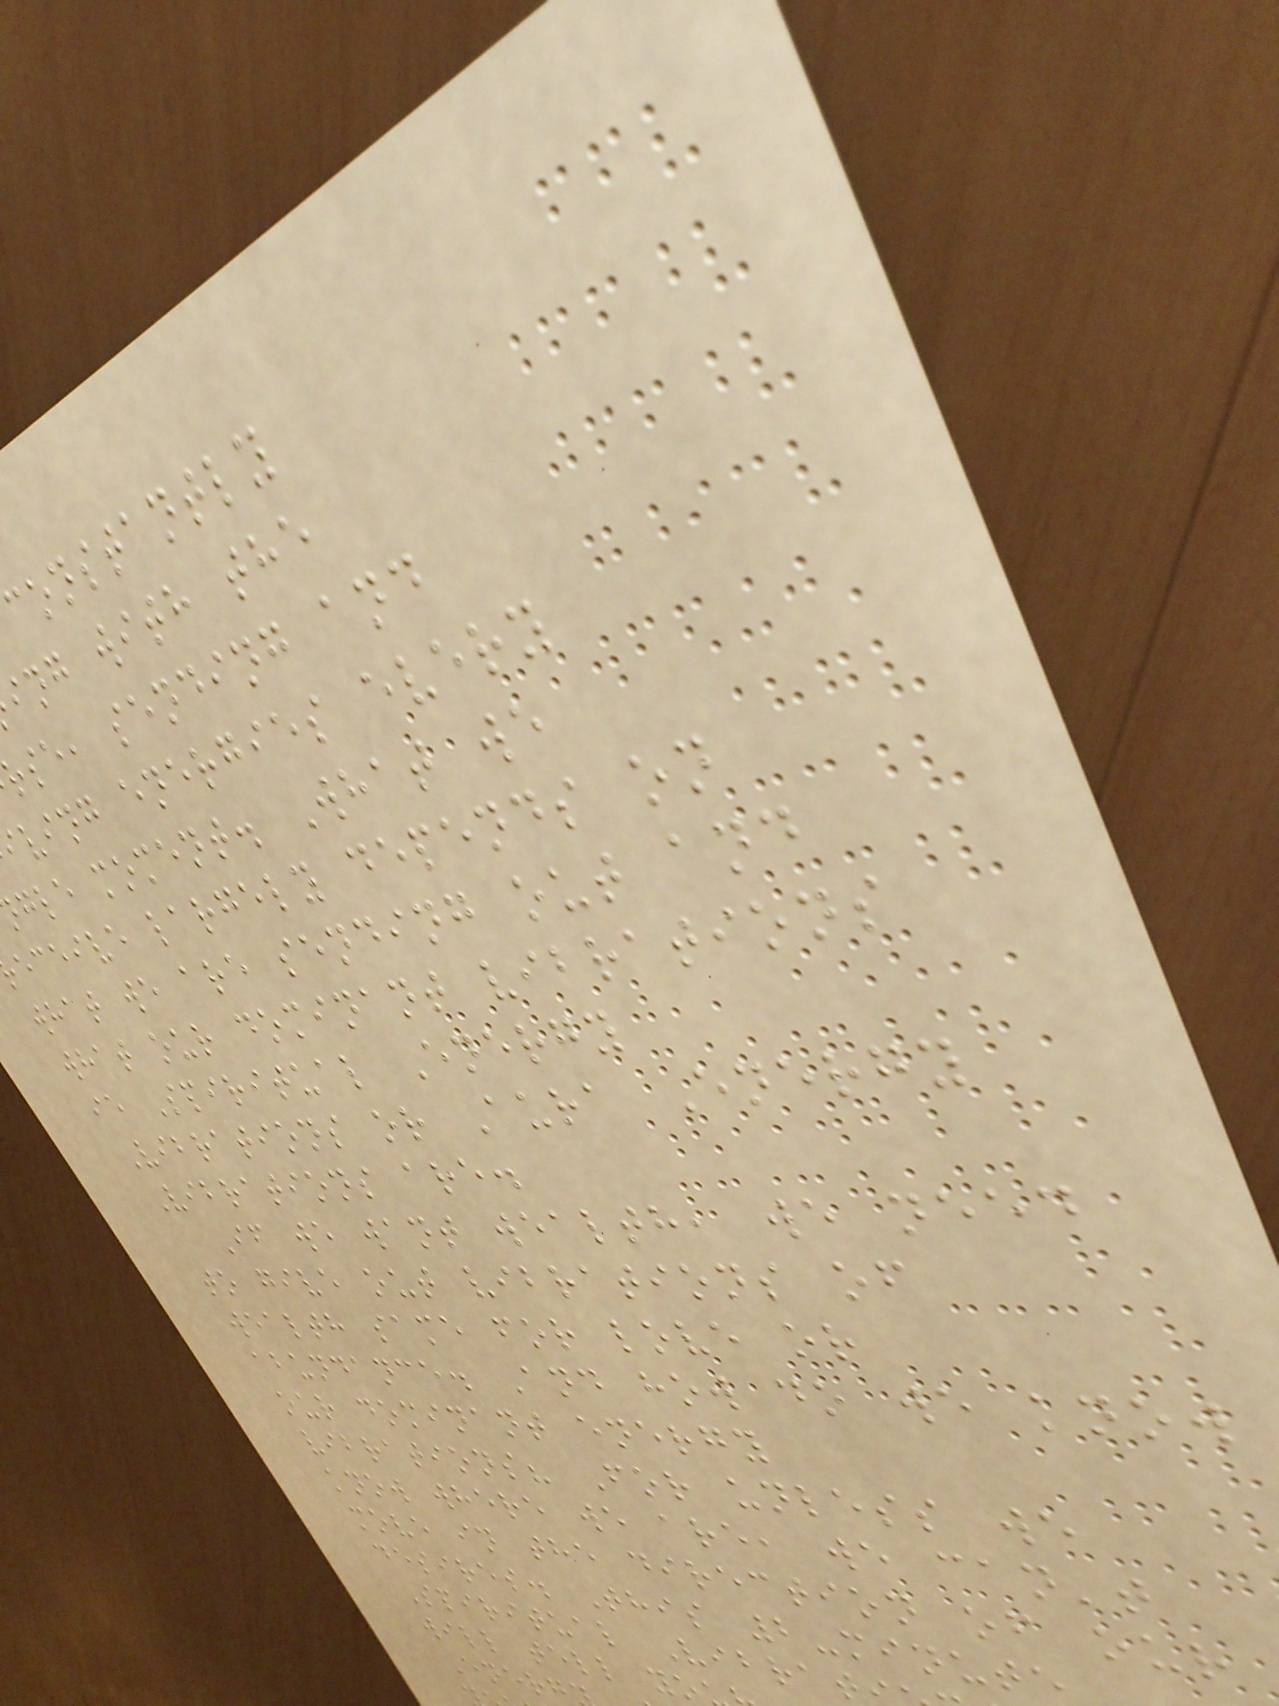constantly
ing with the
rse, sending and
ving energies every
gle moment. What we
eceive largely depends on
what we are sending out and
what our dominant vibrations
ie Spiritual Energy
Vibrations or Aura Energy
Vibrations are.
If we want wealth, we need
to give out vibrations of
wealth same for love or
abundance. And how do we know
our dominant energy
vibrations? For unless we
know where we are, we can't
move in the direction of our
desires. This 2-minute
Spiritual Vibrat
will tell yo
